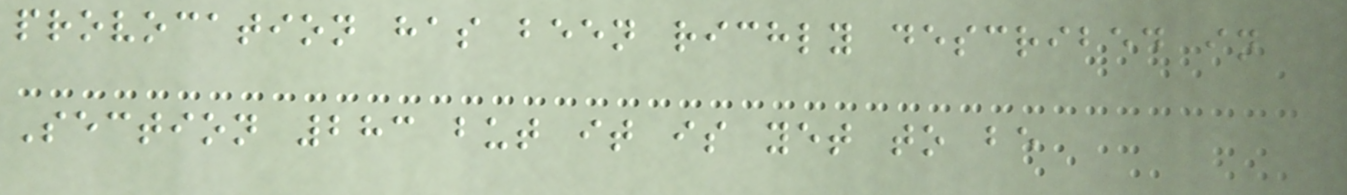provocation has been richly described in
Section 283 but it is yet to be
